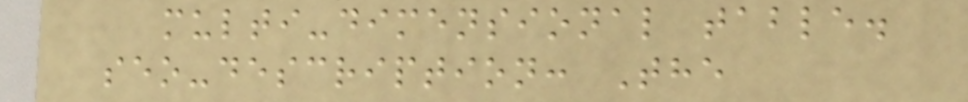multi-dimensional table.
seo-description: The
